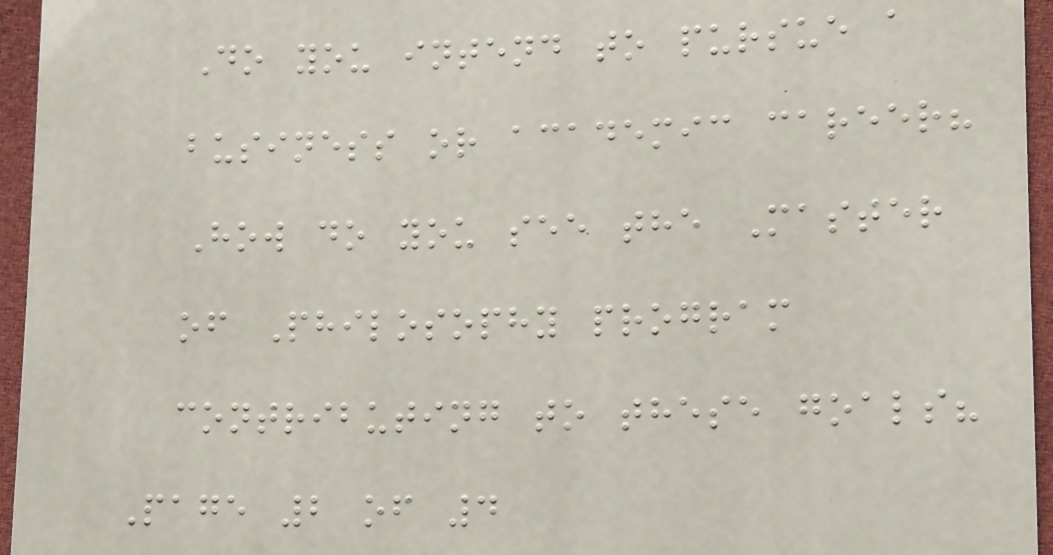Do you intend to pursue a
business or academic career?
How do you see the Master
of Philosophy program
contributing to these goals?
Page 2 of 4
